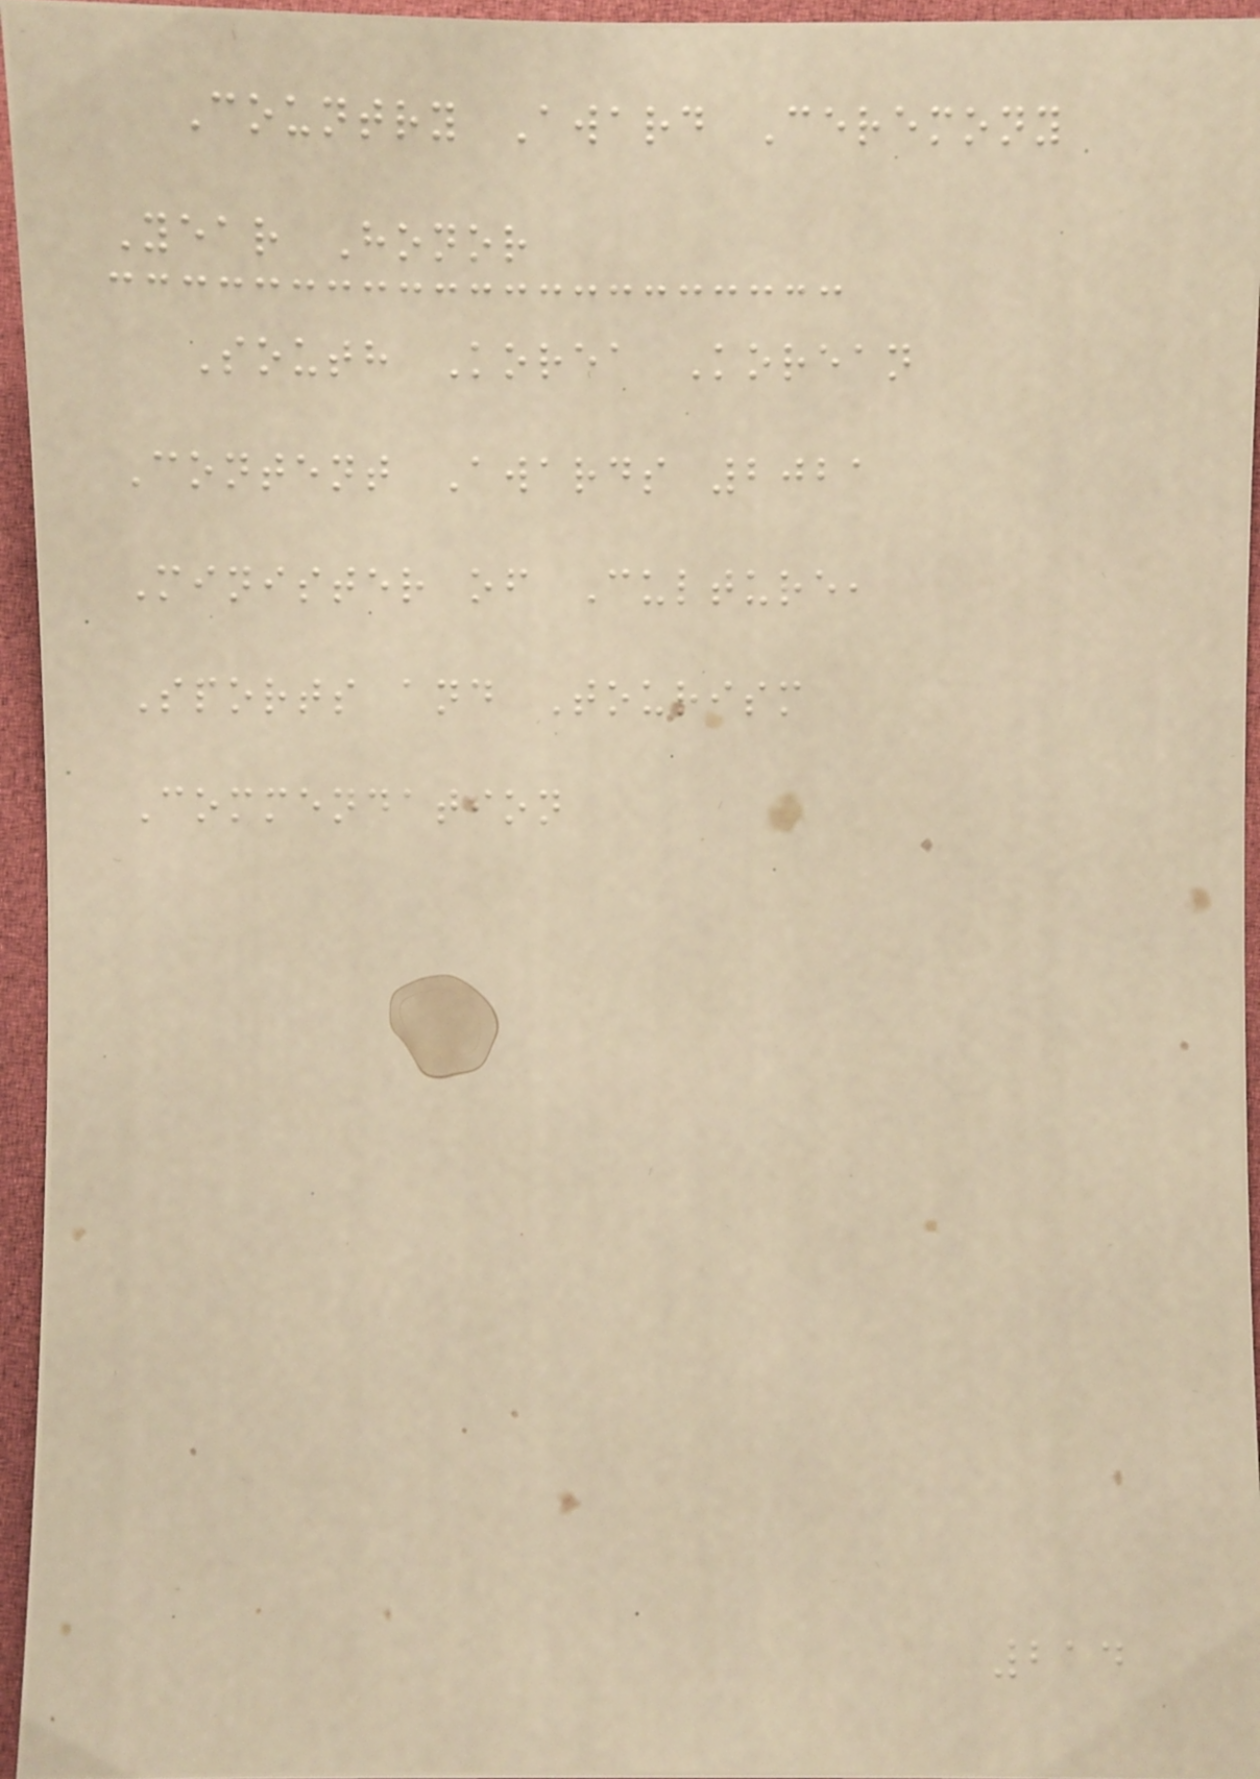Country Award Ceremony
Year Honor
South Korea Korean
Content Awards 2021
Minister of Culture,
Sports and Tourism
Commendation
214
